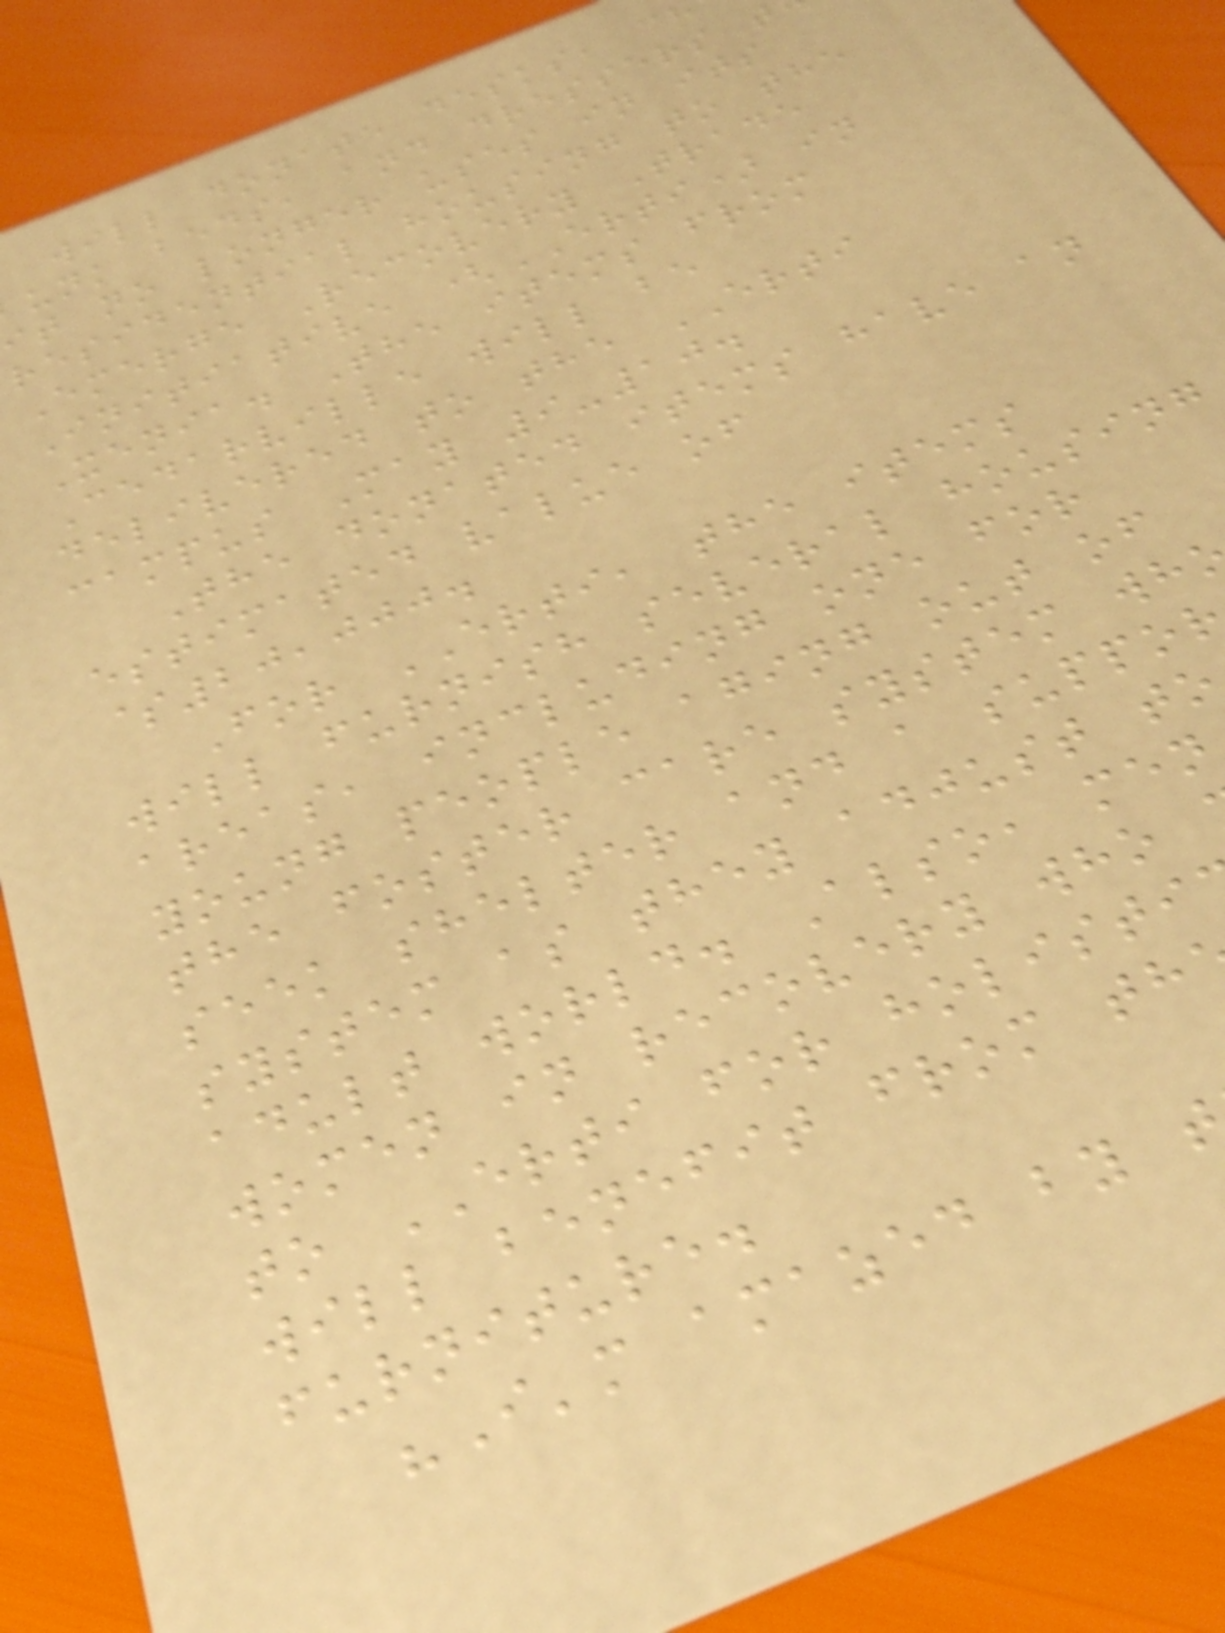will donate desks, ch
unk beds, and dressers t
it no longer uses in its
residential housing to the
Emerge Recovery Trade
Initiative (ERTI) in
Xenia. The items from
Cedarville will be
delivered to the ERTI
campus May 9-10.
The donated items have an
estimated value of
$20,000.
For ERTI, the items
will furnish several housing
areas, including one for
young people aging out of
the foster care system wh
seek shelter and a suppo
system as they adjust to
adult world. Also, men
women in recovery who
to ERTI for holisti
will benefit from th
furniture.
"I'm amazed by
